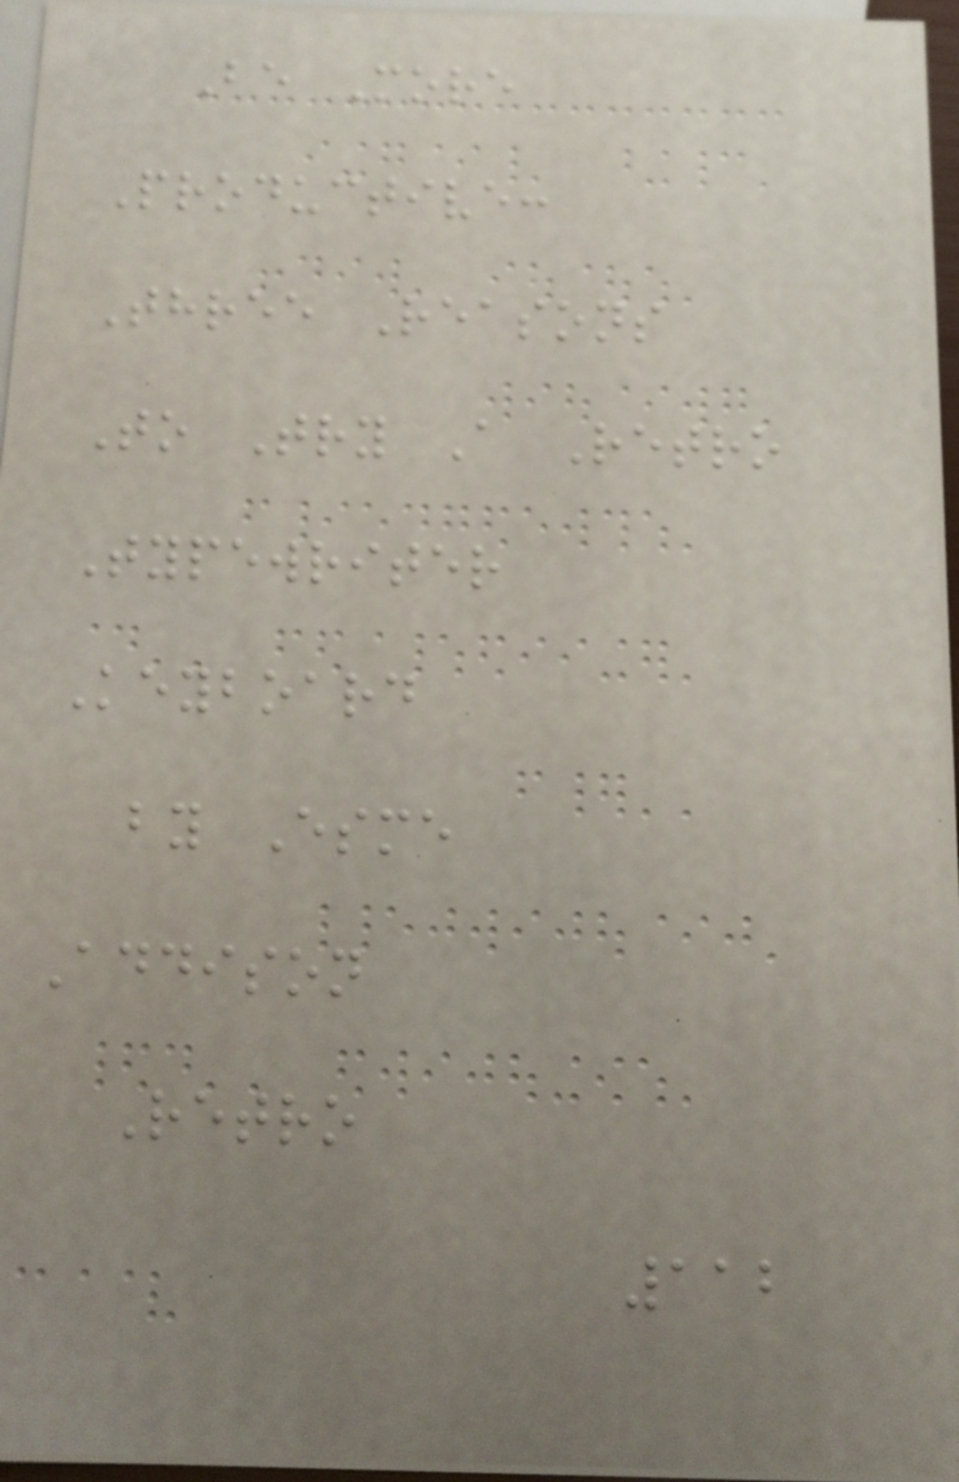Be More
Productive:
Three Reasons
To Try A Retro
Typewriter
Keyboard
by Esme
Addison
Retro
112
